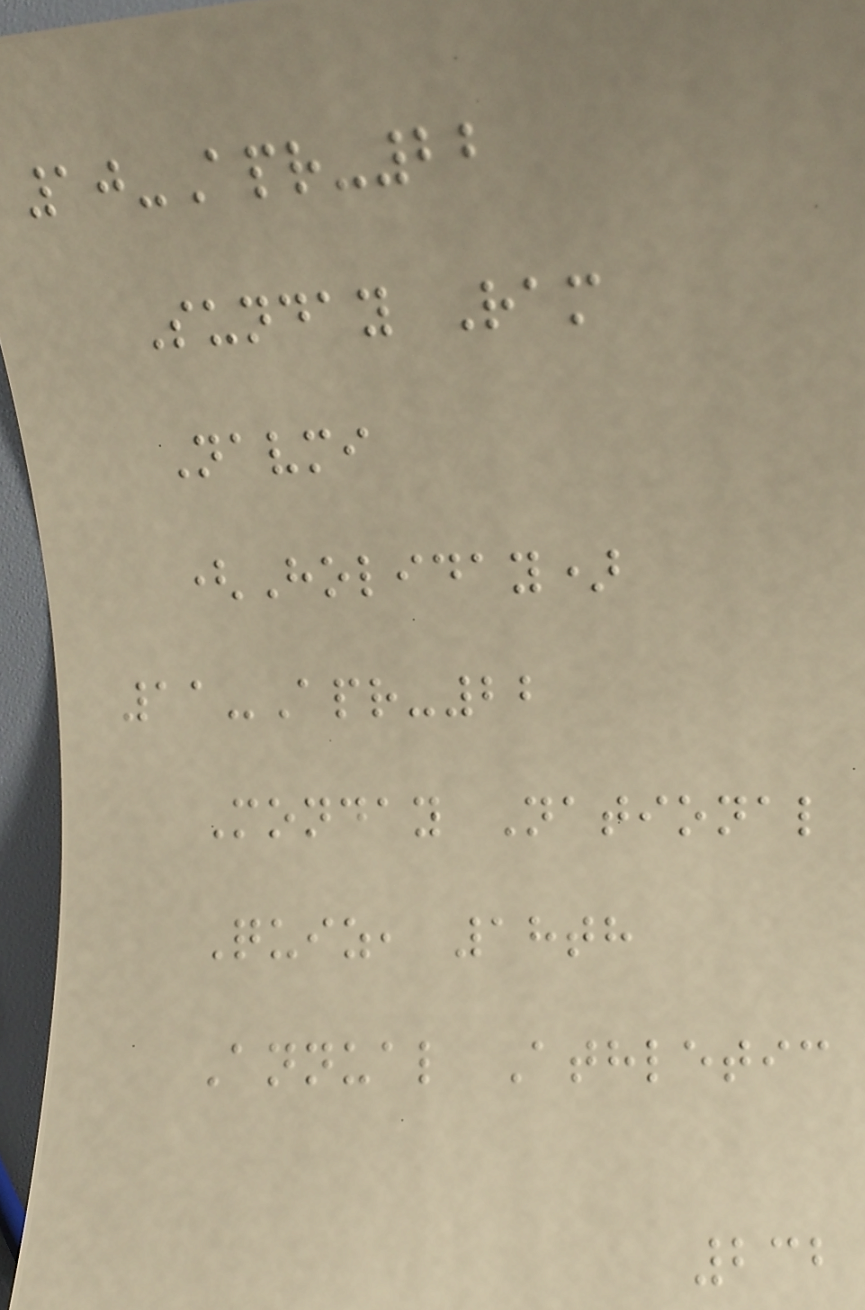10-Apr-22
Sunday Ram
Navmi
(Holiday)
11-Apr-22
Monday National
Quiz, 18th
Annual Athletic
232
